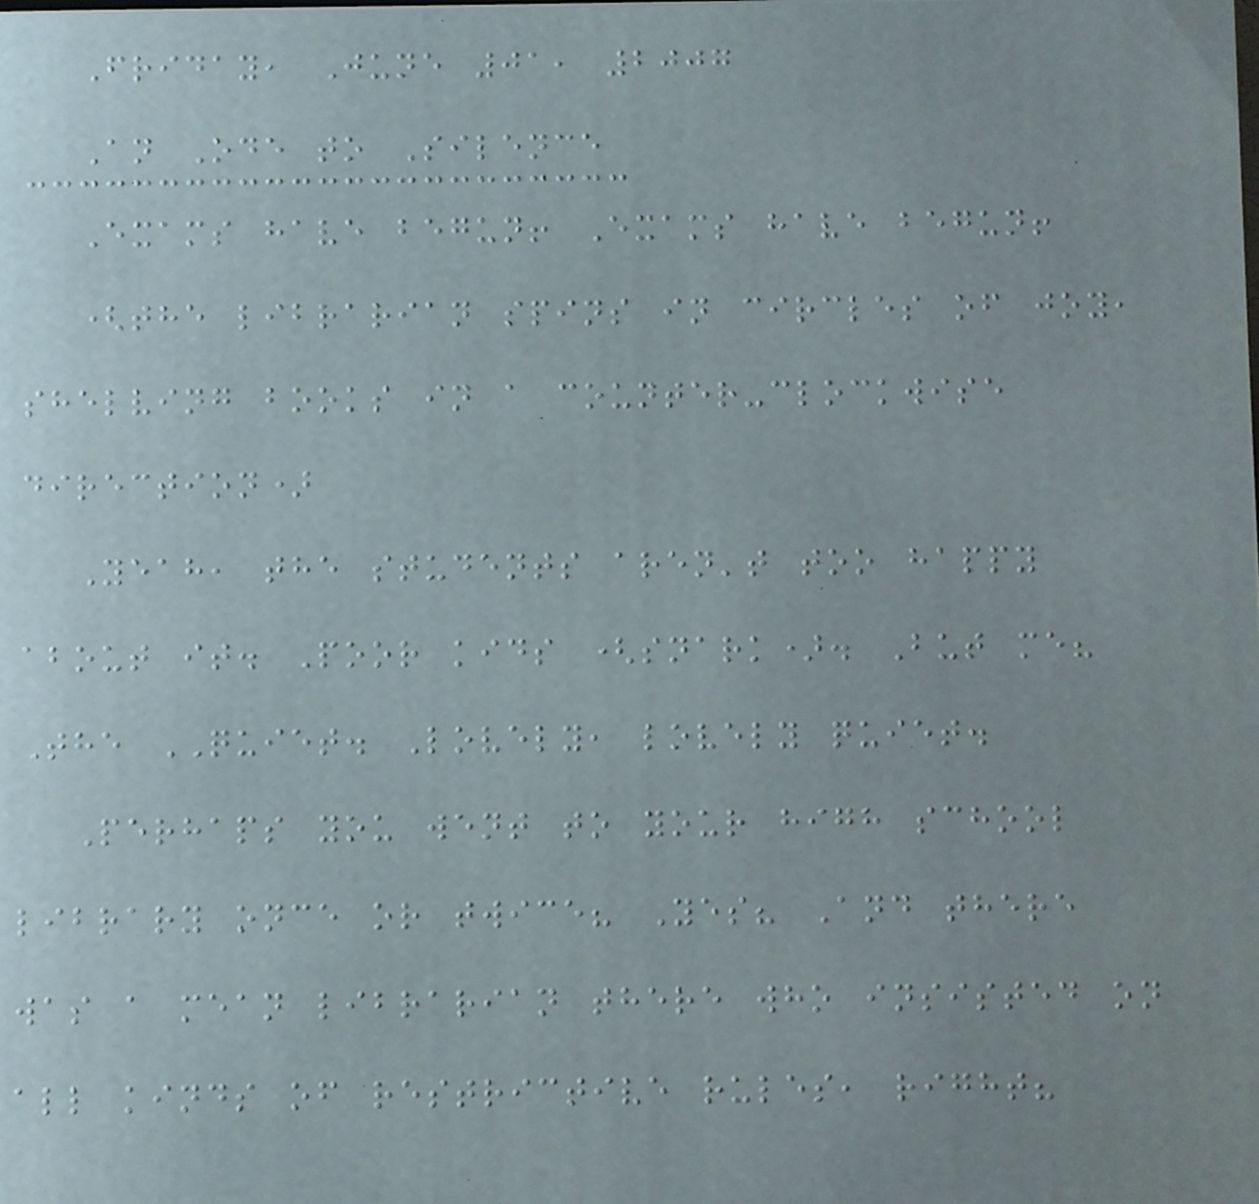Friday, June 01, 2007
An Ode to Silence
Exams have begun! Exams have begun!
(the librarian spins in circles of joy,
shelving books in a counter-clockwise
direction)
Yeah, the students aren't too happy
about it. Poor kids (snark). But me?
The QUIET. Lovely, lovely quiet.
Perhaps you went to your high school
library once or twice? Yes? And there
was a mean librarian there who insisted on
all kinds of restrictive rules, right?
